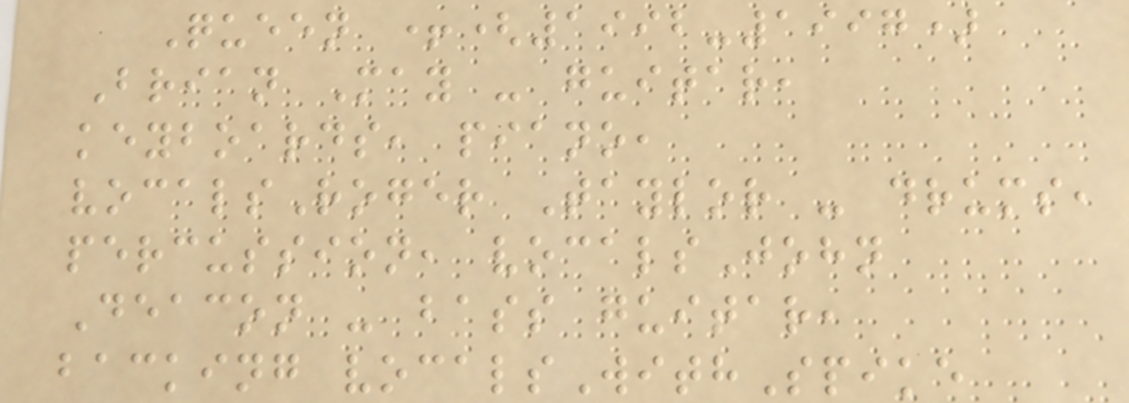Queen +(1992-1997)
Brian May - guitar,
keyboards, piano,
vocalsRoger Taylor - drums,
percussion, vocalsJohn
Deacon - bass guitar,
backing vocalsWithSpike
